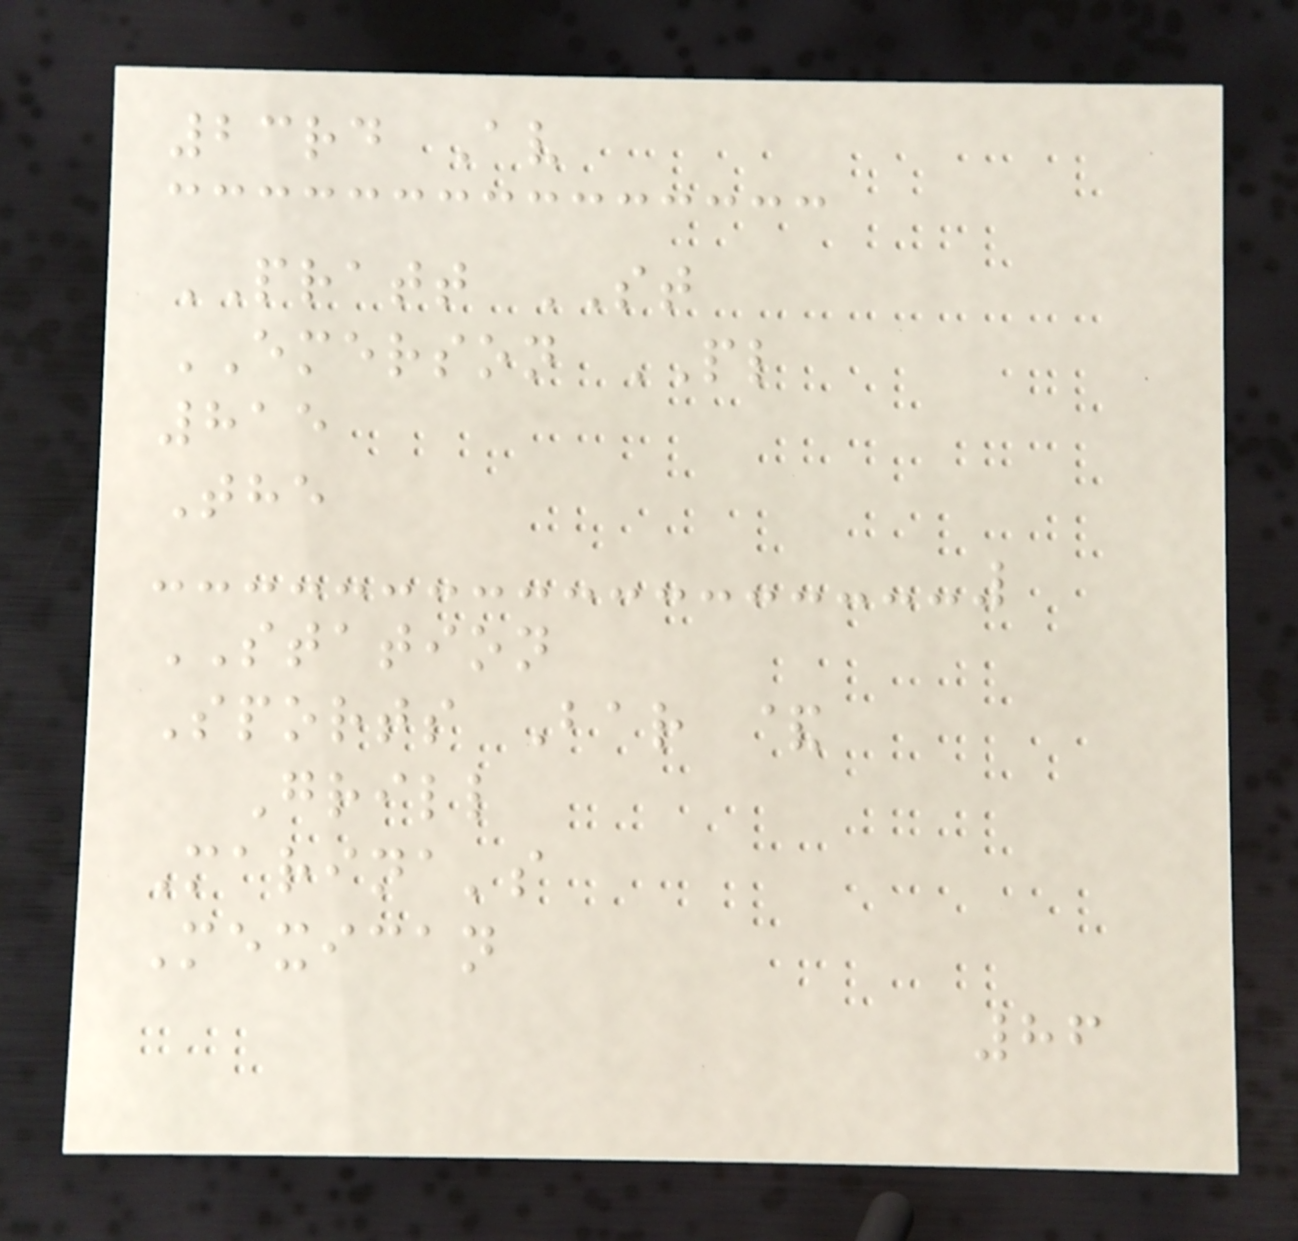23rd Av
PRATT ST
EMERSON PL
815
The
STATION
Sports Bar &
Grill
Marina's
Mexican
86
